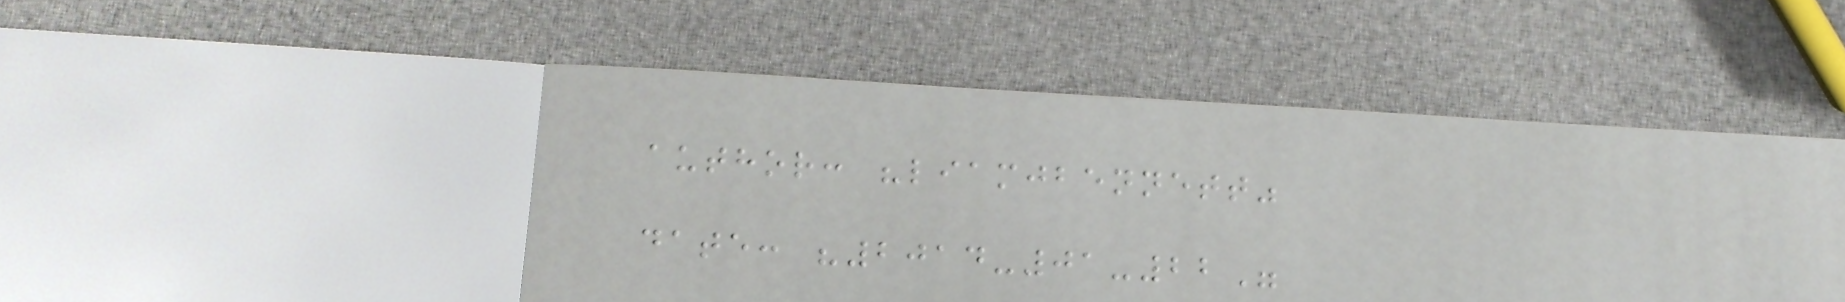author: "liamjbennett"
date: "2014-01-22"
